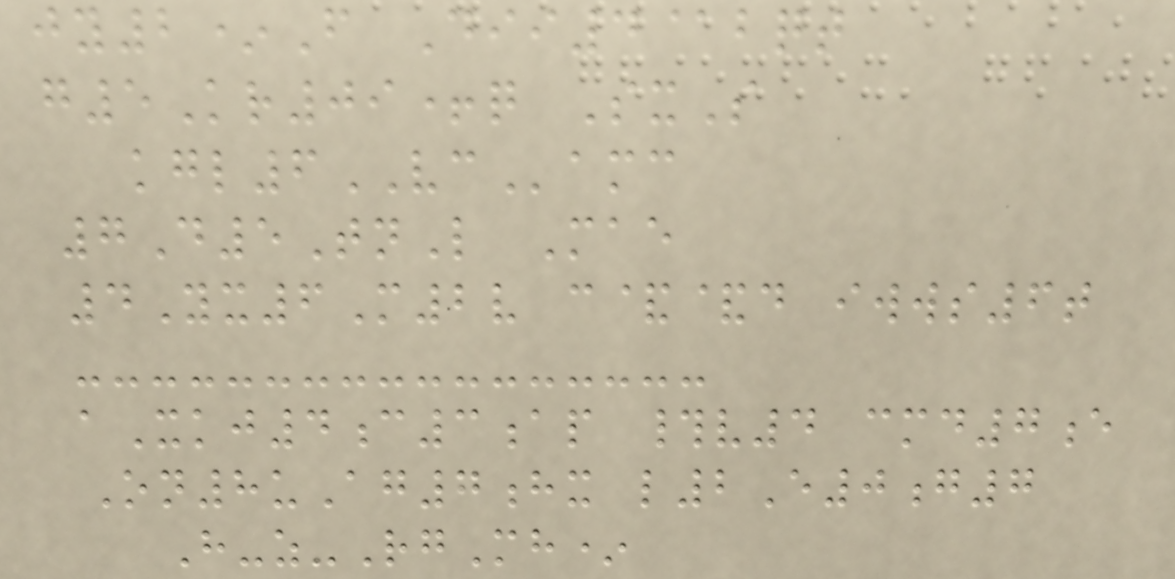jy2*F Dii4@bqt
g5Kr09+q SxS
kgl6VCamc
7D5TnL Mae
4Yx6M2v c&&d iwws6t
aXkj4c3ap #v4 cmd7e
On8uAg7hx l2E0g7
H-z-RgMh*
